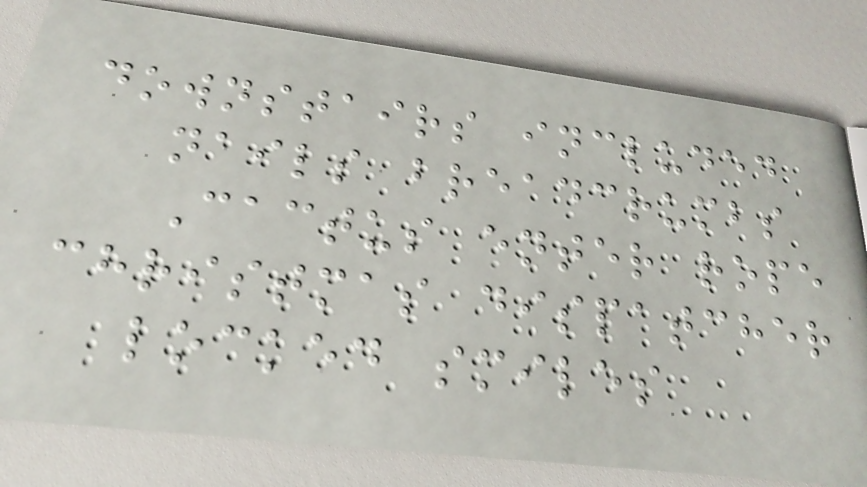downstairs included
nails breadcrumbs
Cactus enter rope
christmas dispatcher
locked smiles
